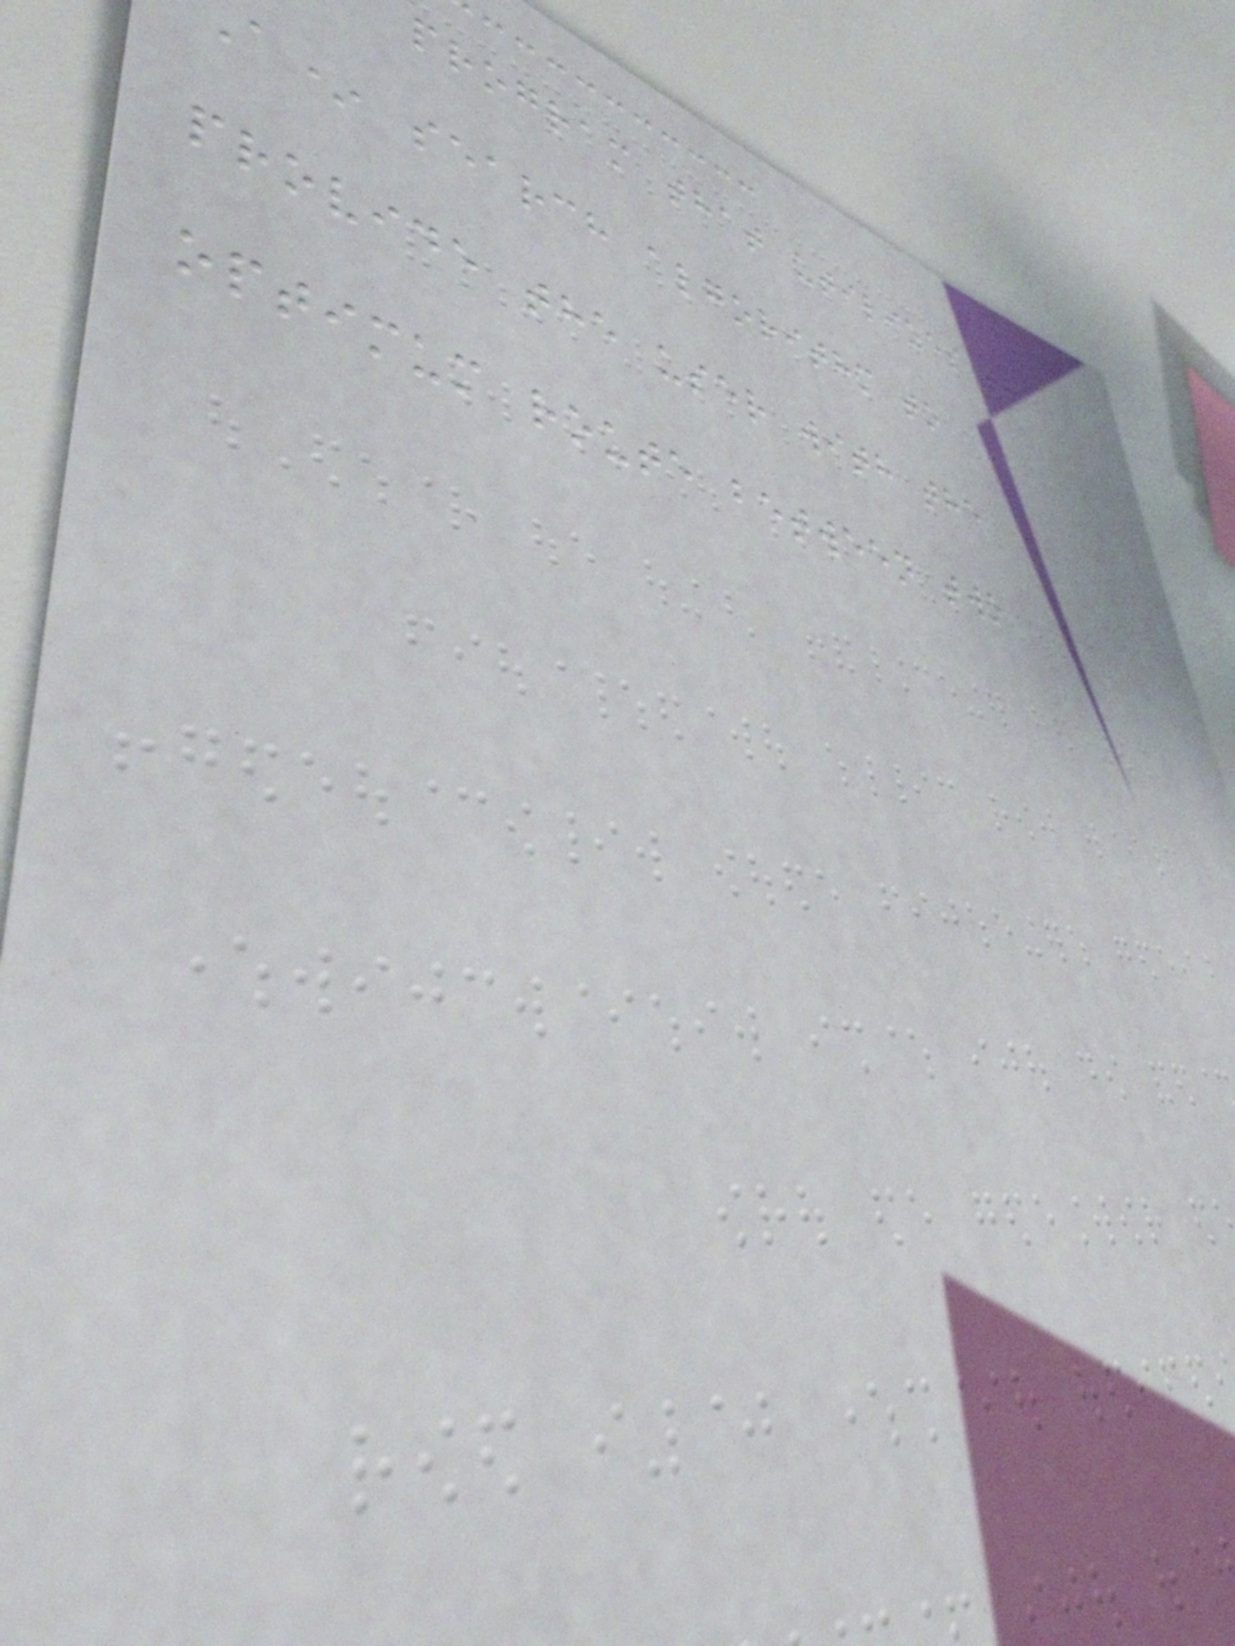program that utilizes the
a* search algorithm to
provide the user with the
optimum route between two
